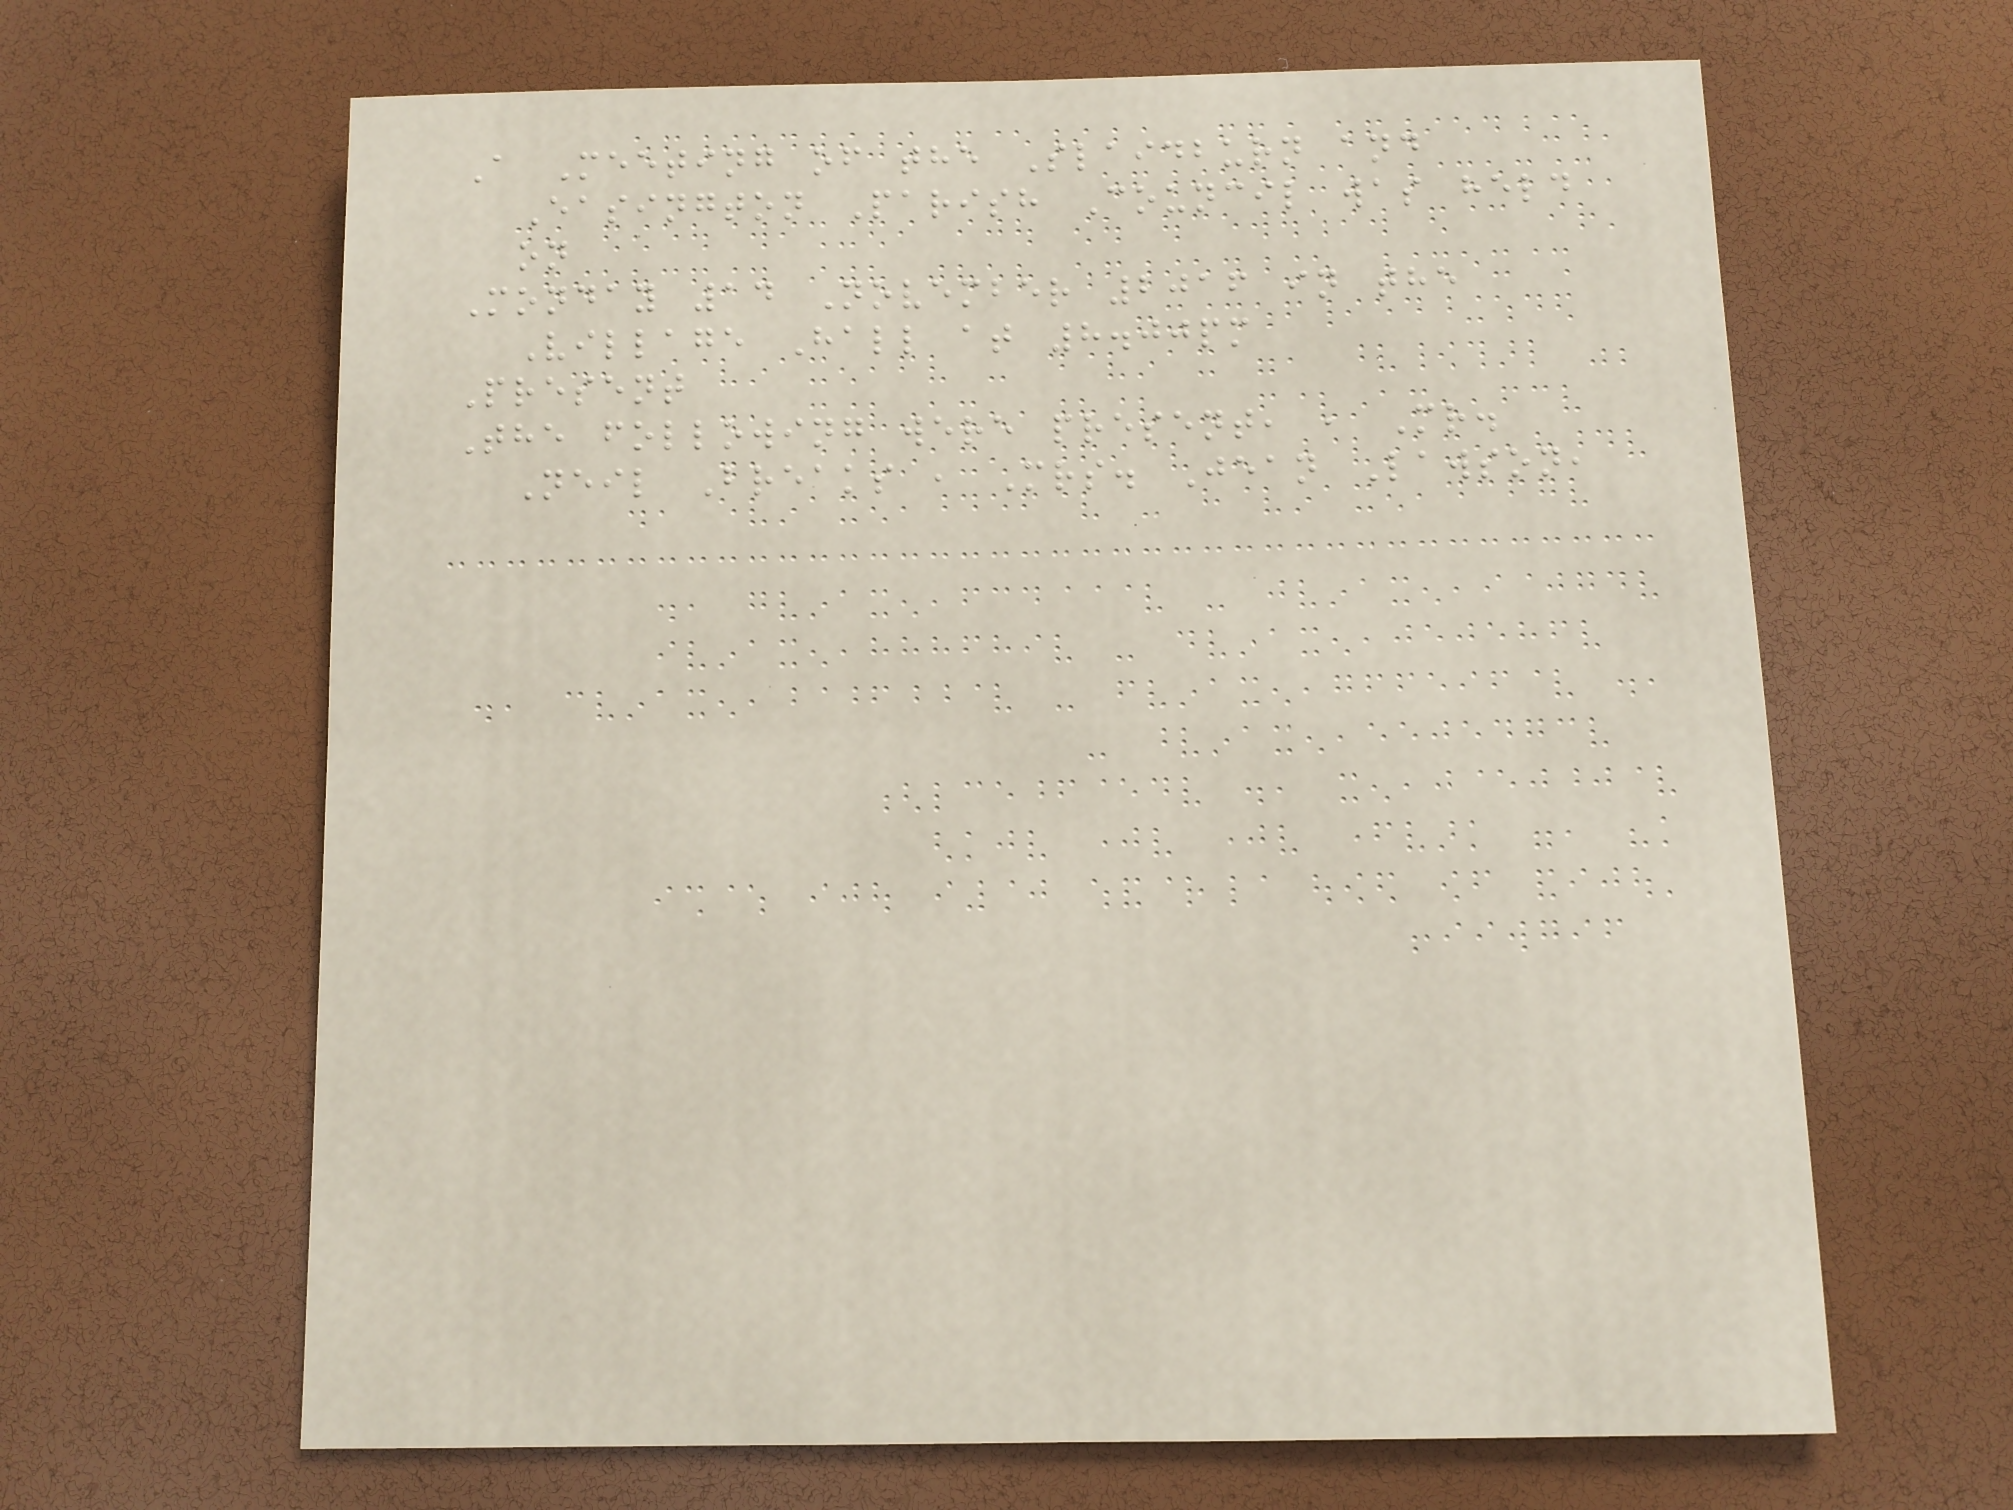A Meeting of the Slaidburn and
Easington Parish Council was held
on
Monday 14 November 2016 in the
Village Hall at 8.00pm
Present
The following were present, , Mr.
Neil Breaks , Mrs. Jean Lawson,
